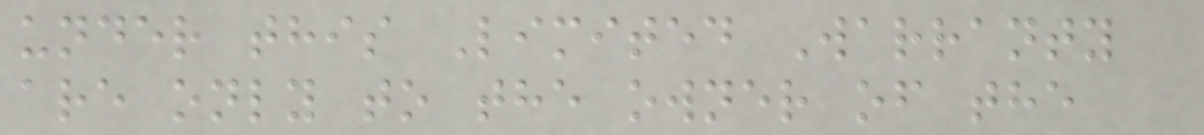under this Limited Warranty
are only to the owner of the
